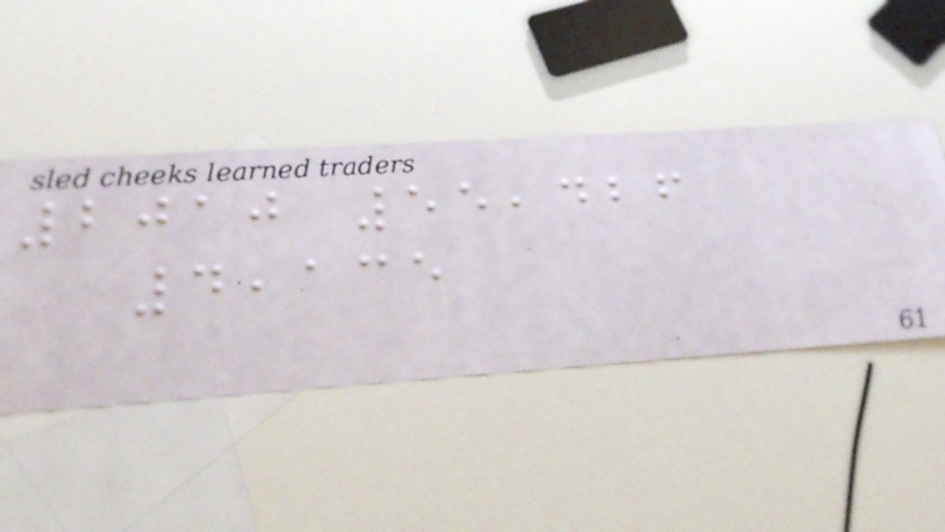2010 55,426
4,135
